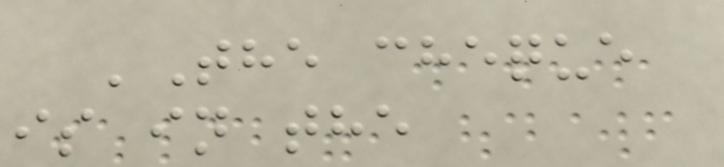'The cheque
is in the
